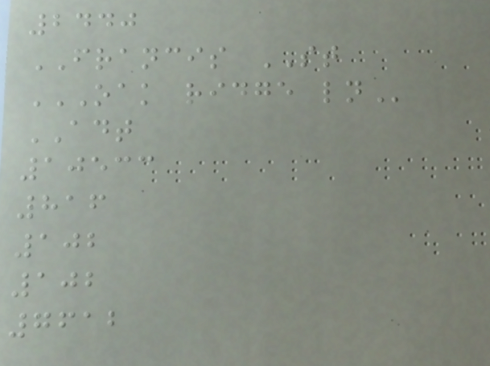2440
FRANCIS ST
OAK RIDGE LN
ADT
10533
816
102
102
7612
